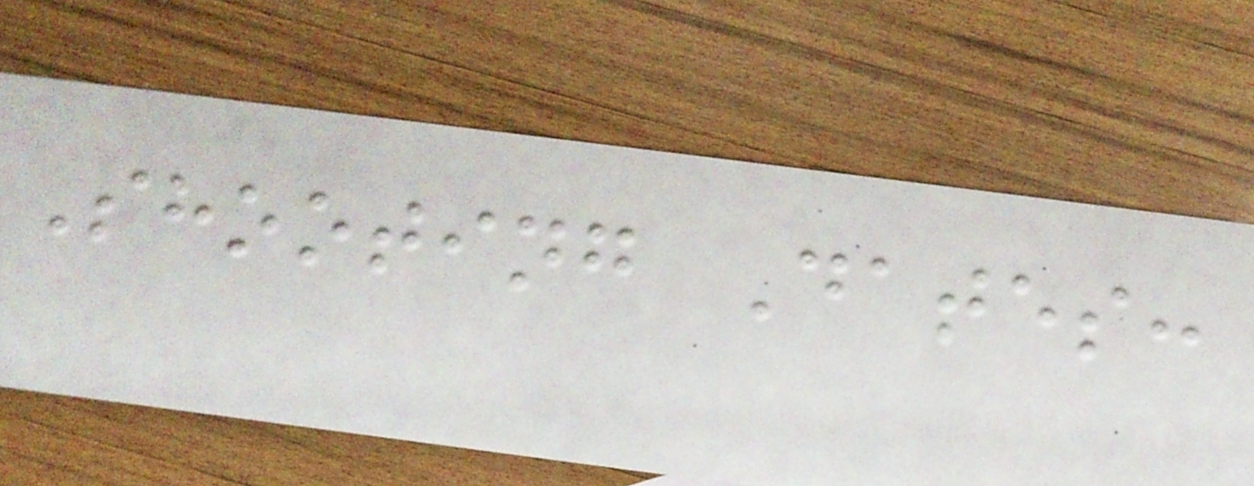Shooting Dates:
